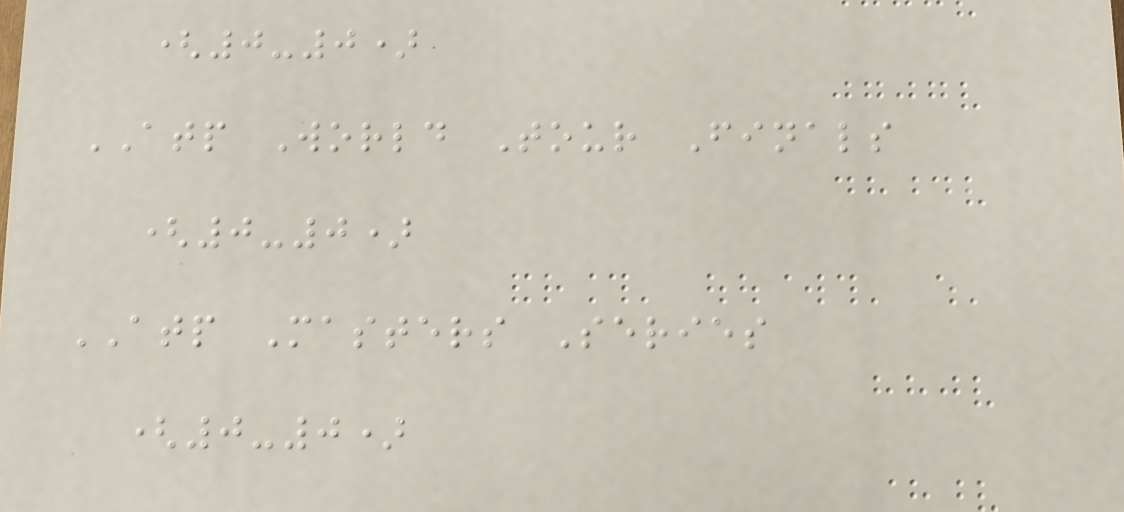(0-0)
ATP World Tour Finals
(0-0)
ATP Masters Series
(0-0)
